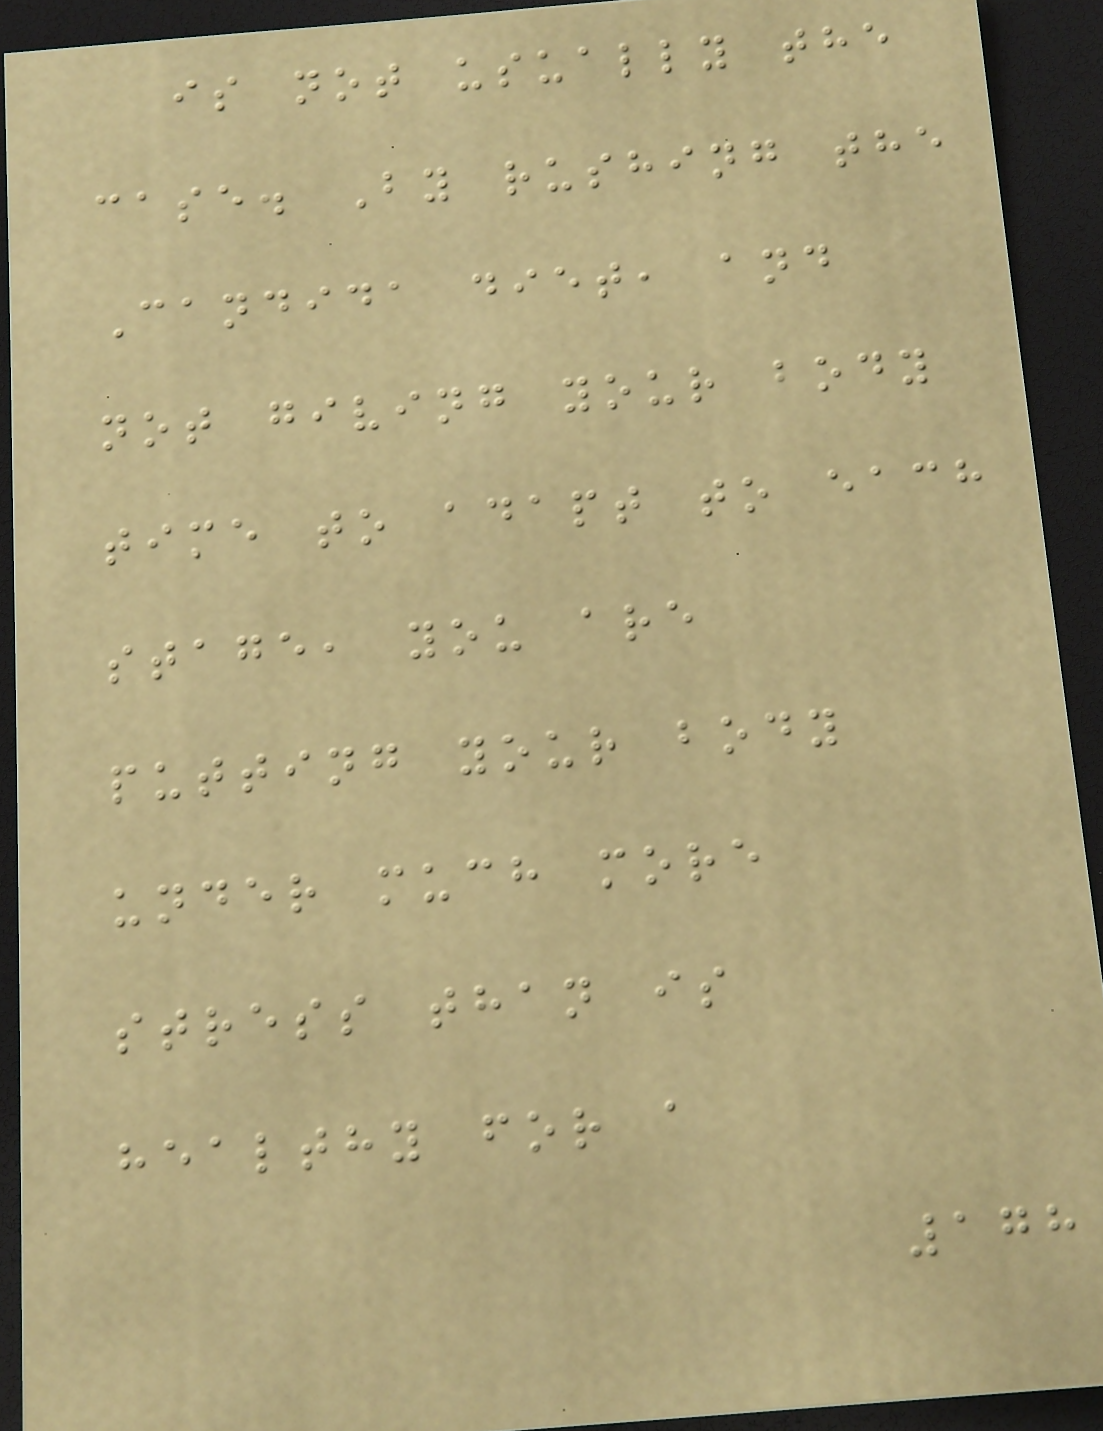is not usually the
case. By rushing the
Candida diet, and
not giving your body
time to adapt to each
stage, you are
putting your body
under much more
stress than is
healthy for a
178
